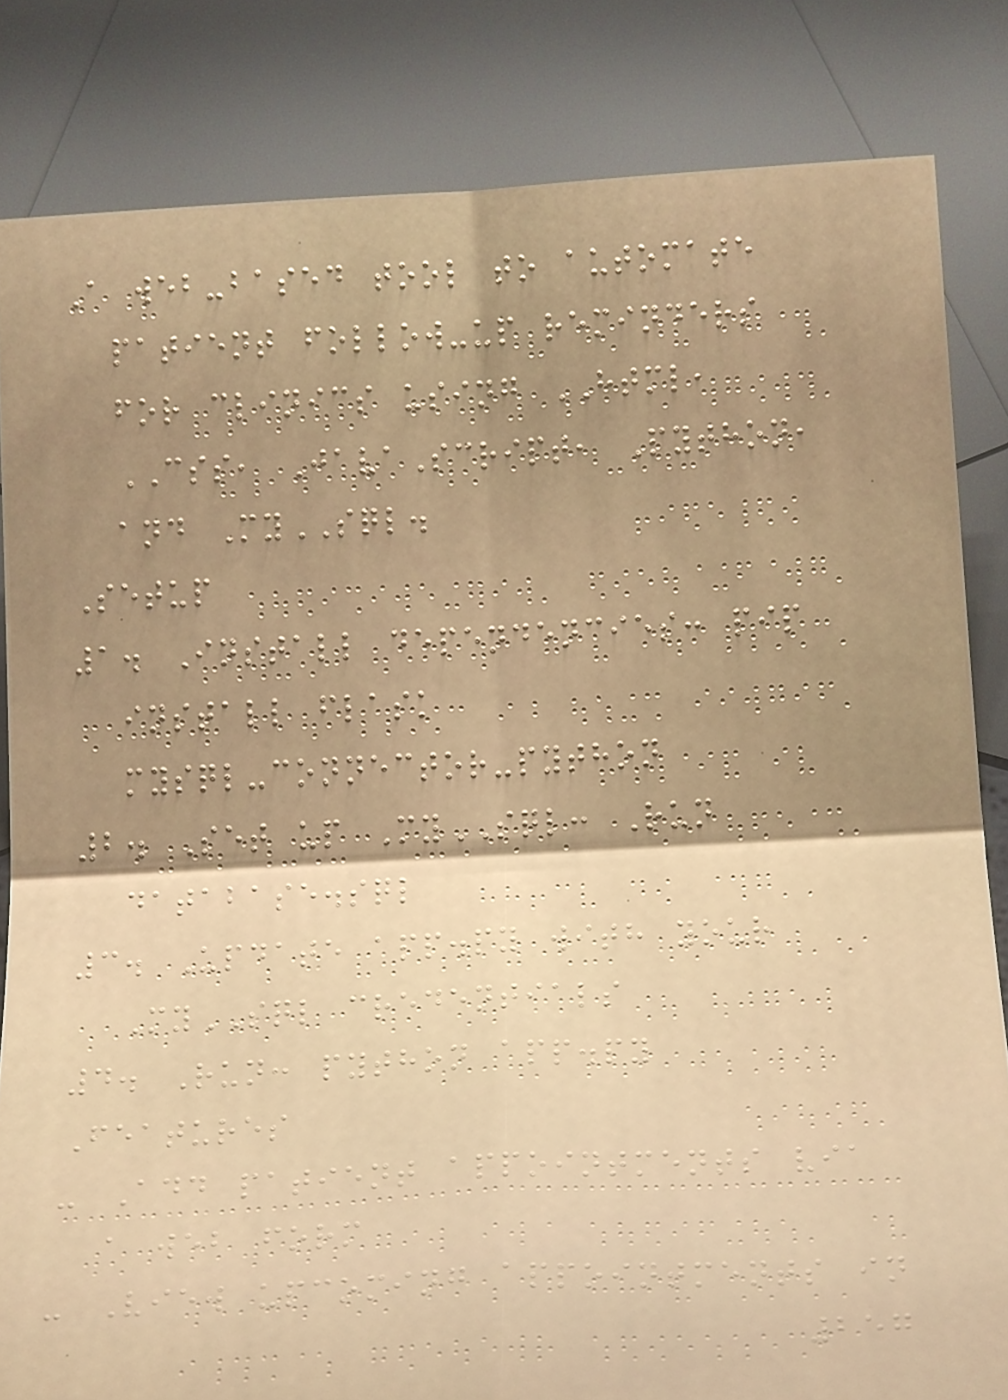A web-based tool to automate
patient follow-up reminders
for clinics using HTML,
CSS, JavaScript, Python,
and MySQL.
Setup
1. Install dependencies: pip
install flask
mysql-connector-python
2. Set up MySQL: Run
database.sql
3. Update app.py with your
MySQL credentials
4. Run: python app.py
Features
- Add patient appointments via
a web form
- View upcoming appointments in
257
